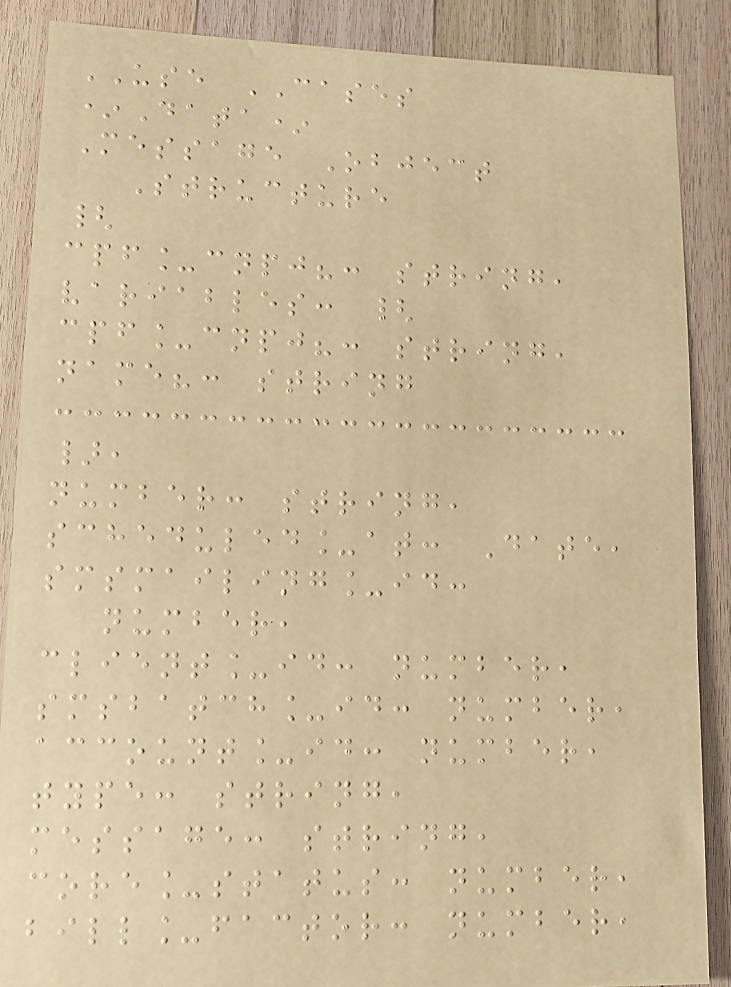USE CASES
*Data*
Message Object
Structure
{
cpf_cnpj?: string,
variables: {
cpf_cnpj?: string,
name?: string
},
number: string,
scheduled_at: Date,
smsmailing_id:
number,
client_id: number,
smsbatch_id: number,
account_id: number,
type: string,
message: string,
core_status: number,
bill_factor: number,
